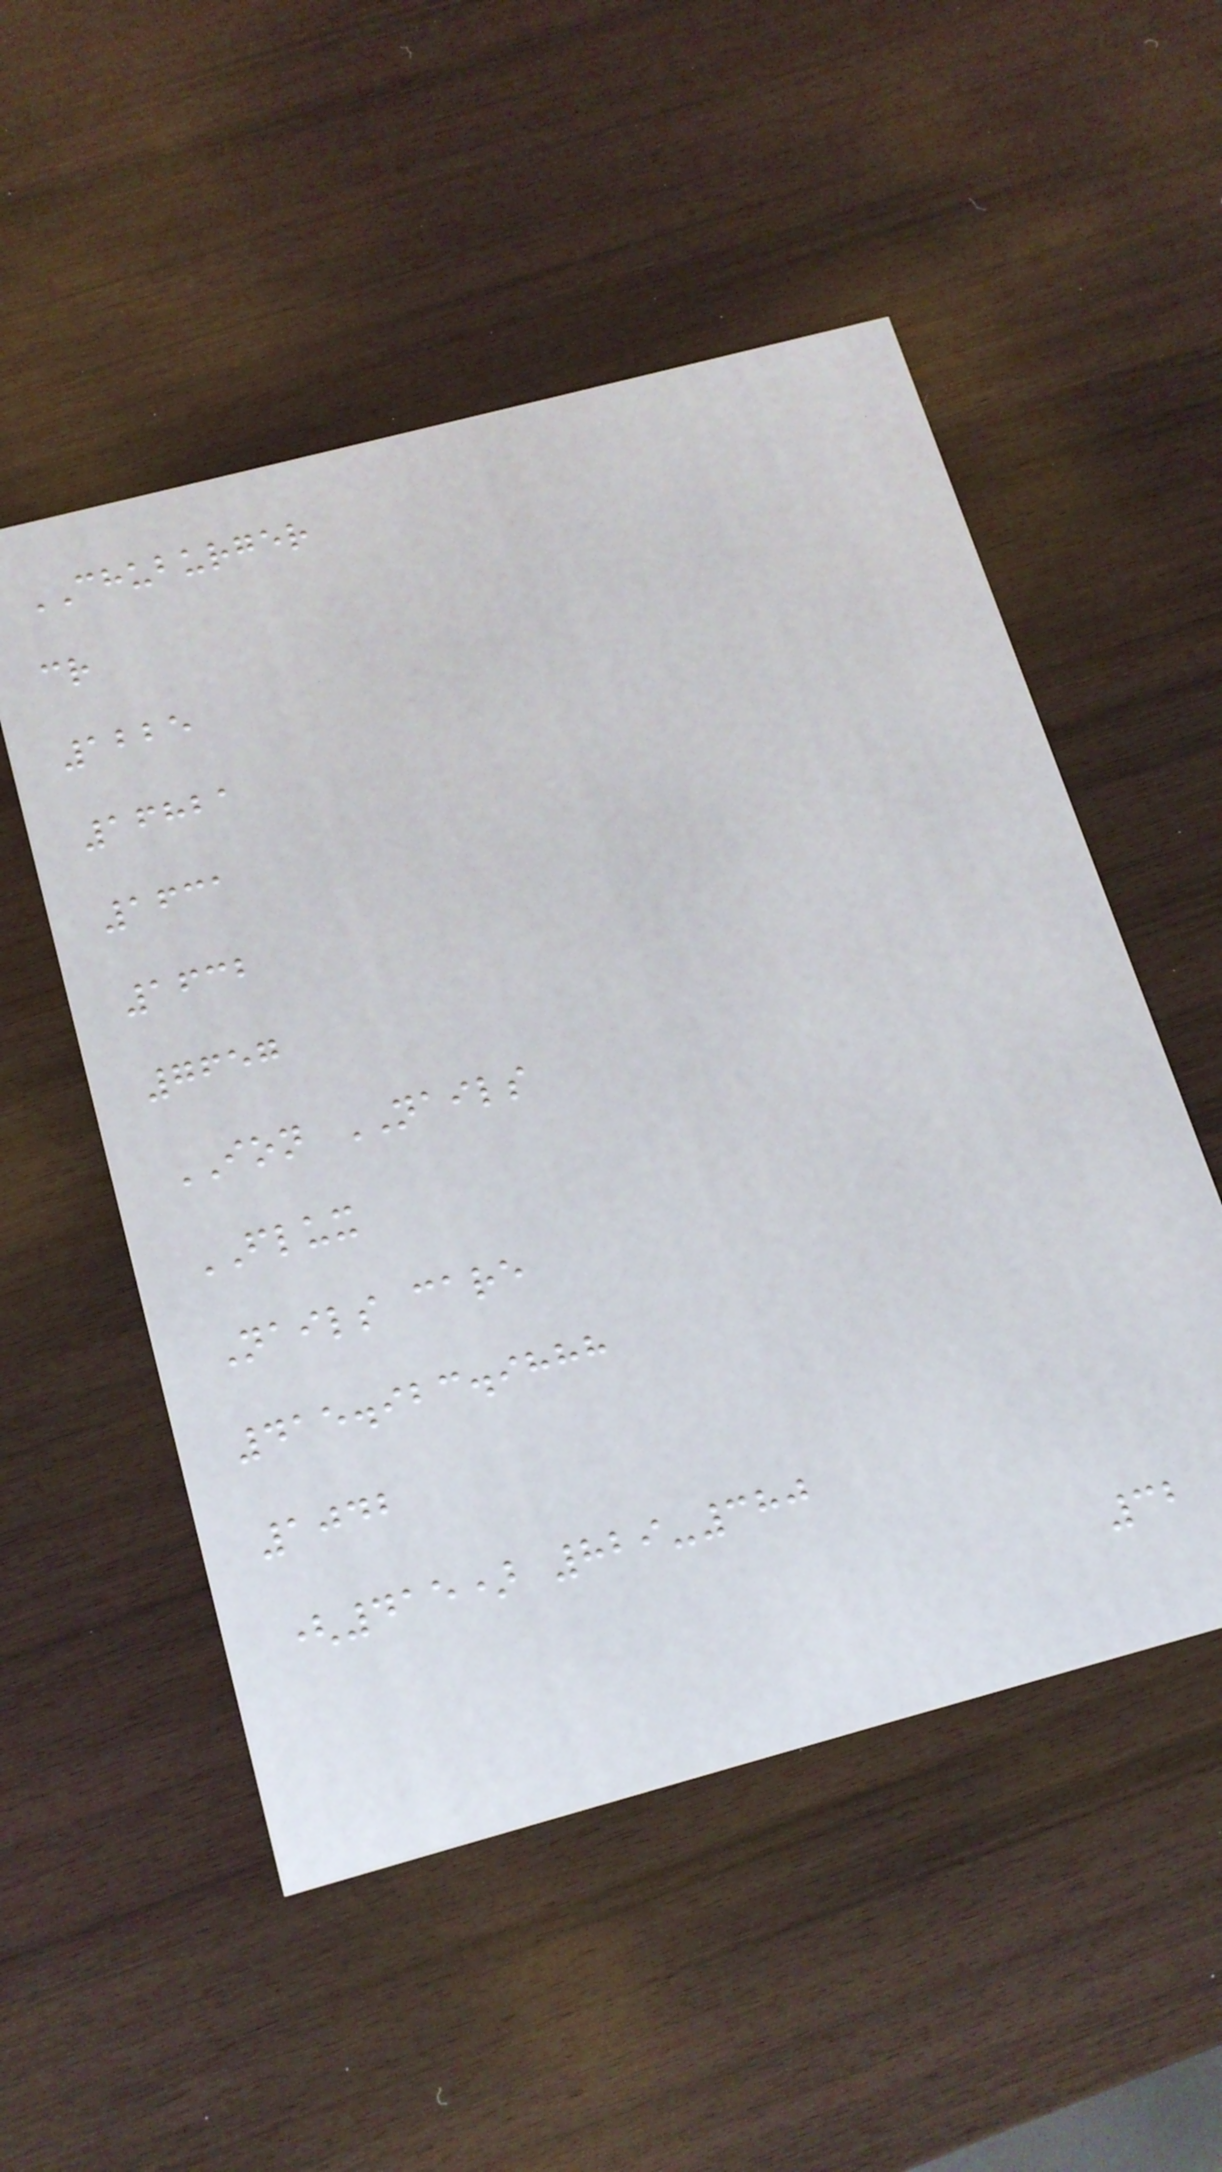CHUBURGER
cr
1225
16821
1631
1632
7657
ION NAILS
FLUX
Nails care
415.923.9888
1042
(415) 829-380
32
